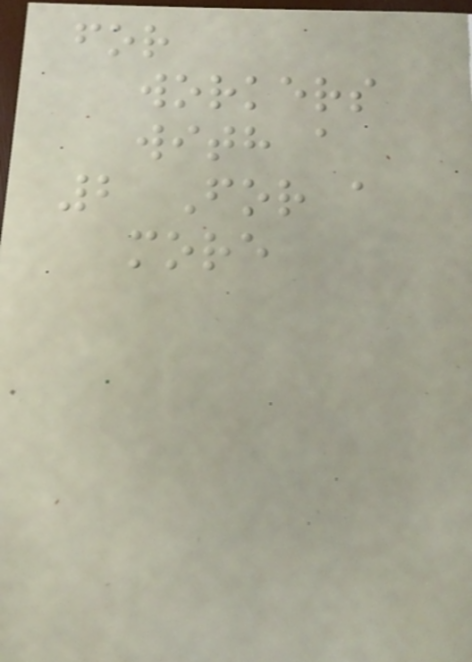for
workers
with a
2 For a
more
